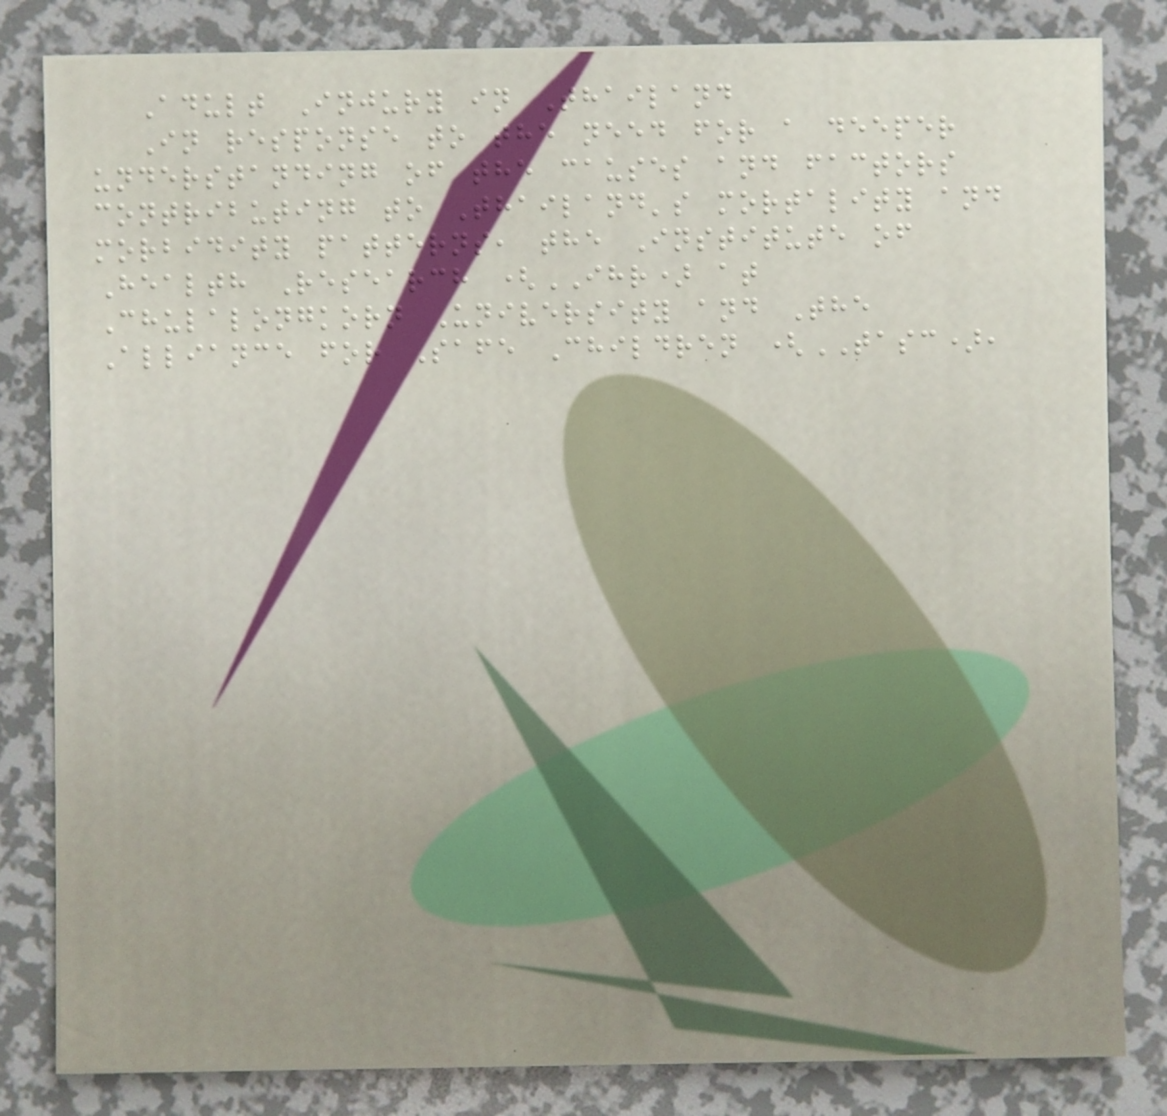Adult Injury in Thailand
In response to the need for a deeper
understanding of the causes and factors
contributing to Thailand's mortality and
morbidity patterns, the Institute of
Health Research (IHR) at
Chulalongkorn University and The
Alliance for Safe Children (TASC),
